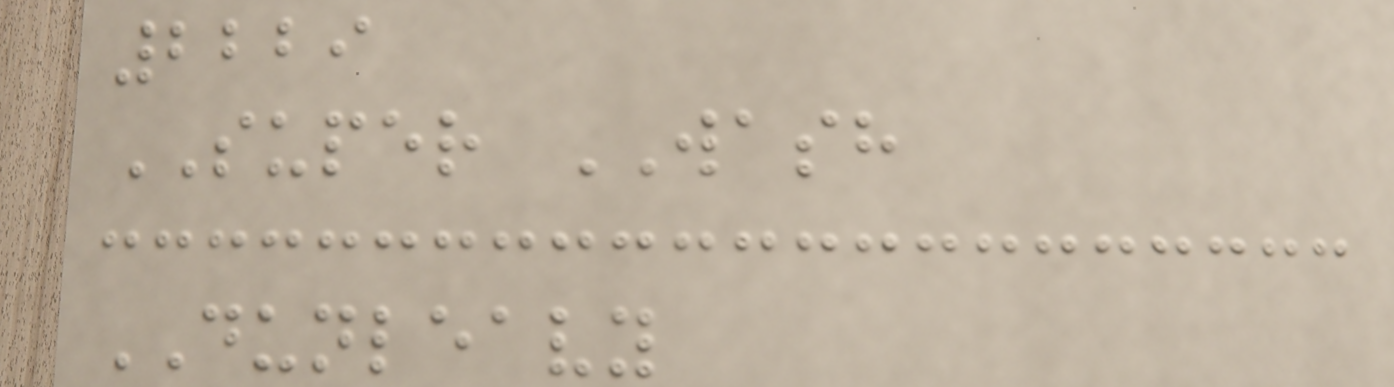2229
SUPER WASH
DUNLEAVY
